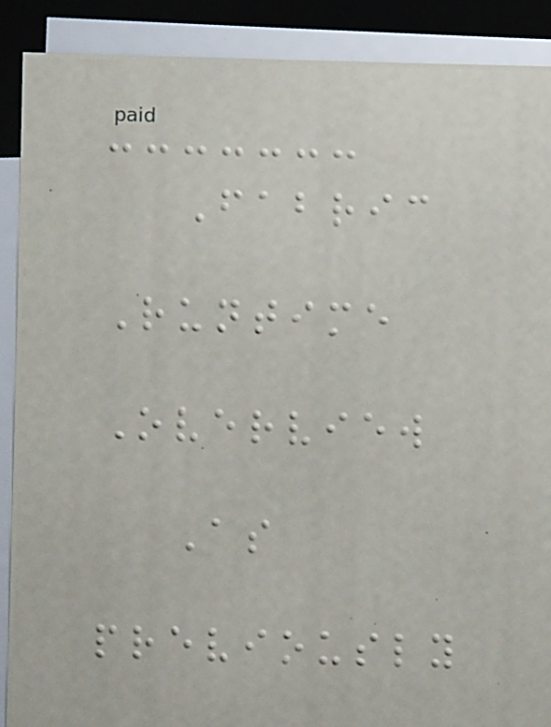Fabric
Runtime
Overview
As
previously
